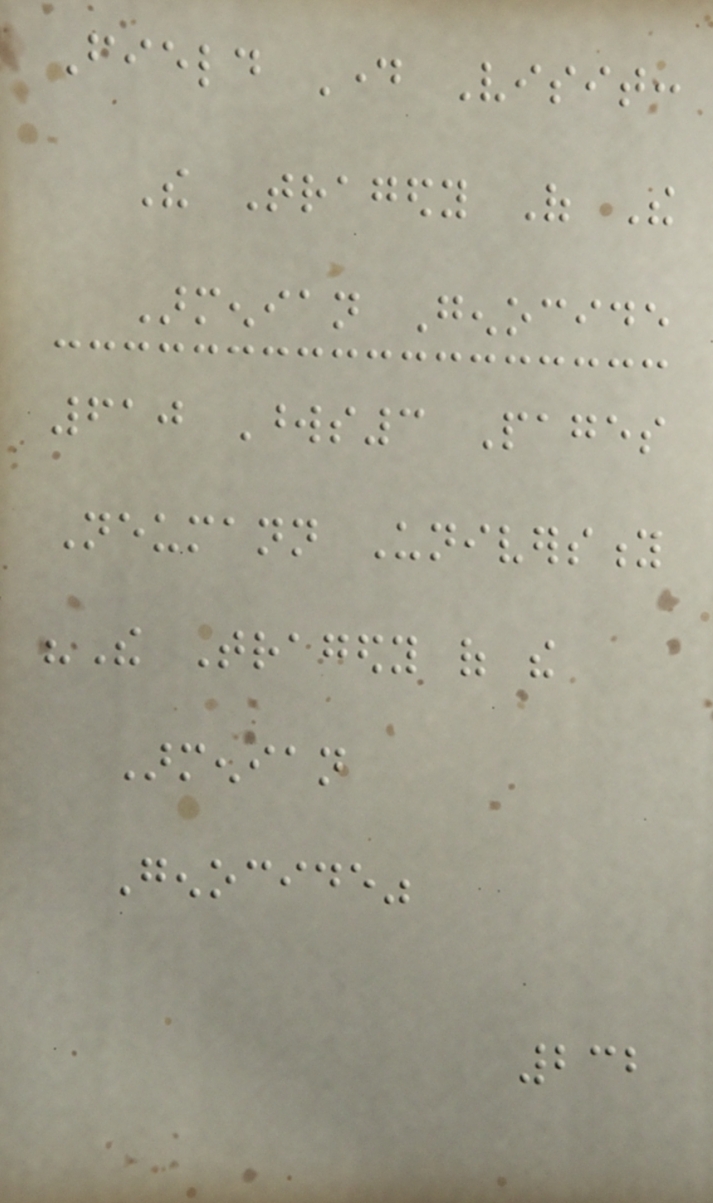Field Day Visit:
The Tragedy Of The
Armenian Genocide
610 Words3 Pages
Neumann University
"The Tragedy of the
Armenian
Genocide"
232
